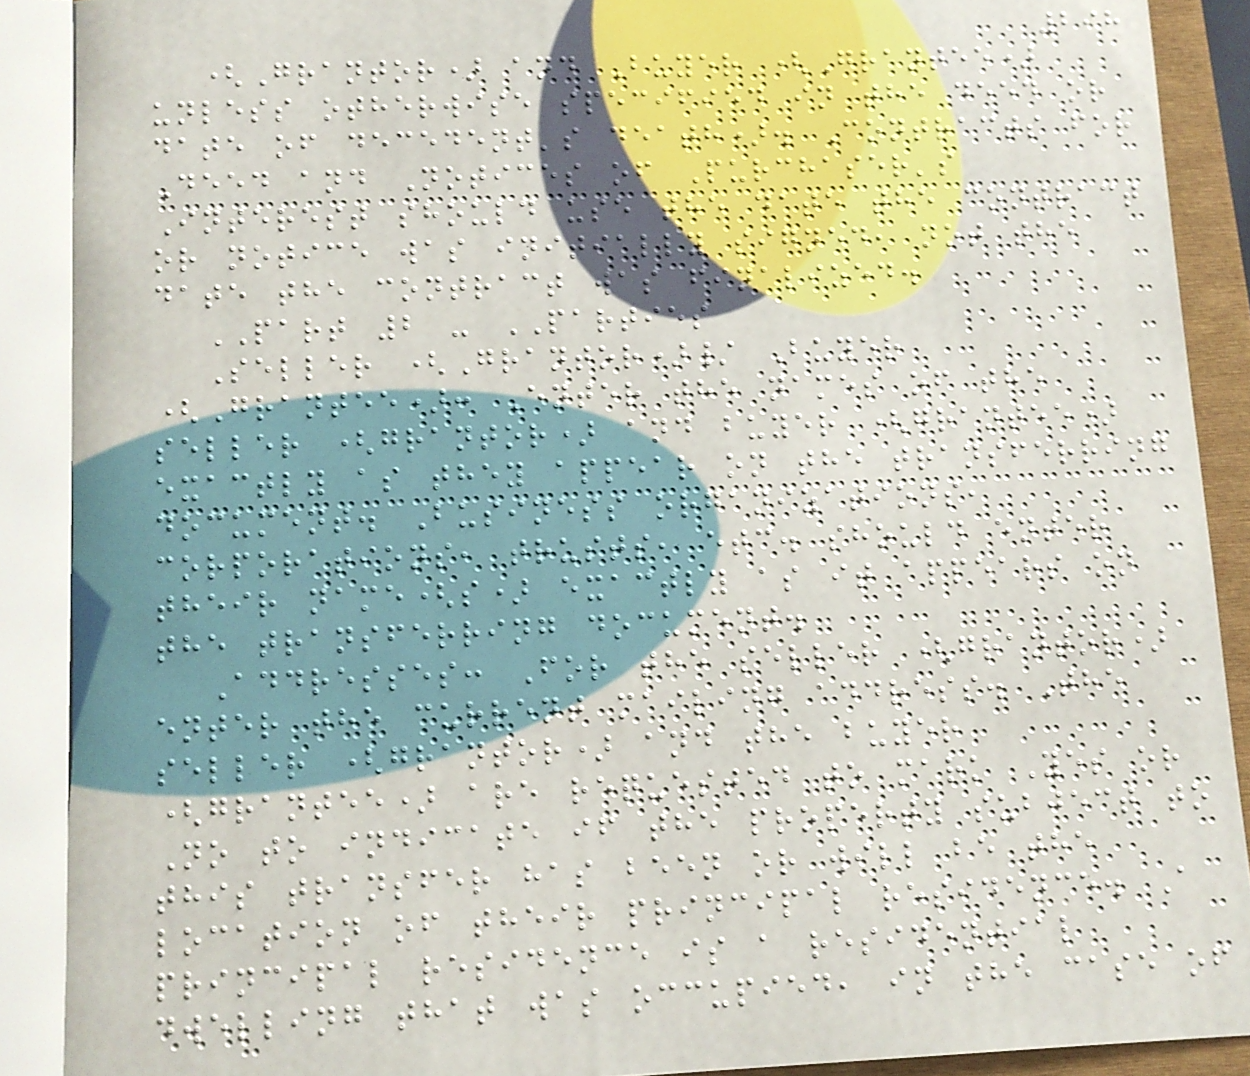298
(Grantor) and Buyer (Grantee)
unless otherwise specified in the deed or
date of decedent's death). Contracts for
Deed and Notices of Purchaser's
Interest should use the date the contract
or notice was initially signed, not the
date the contract was finalized.
PART 2 - PARTIES
Seller (Grantor)/ Buyer
(Grantee): Enter the names of the
seller (grantor) and buyer (grantee)
exactly as they appear on the transferring
document. Business organizations,
corporations, trusts, etc. should enter
their name(s) exactly as it appears on
the transferring document.
Addresses: For the seller (grantor)
enter the current mailing address. The
seller (grantor) and the buyer
(grantee) are requested to mark Yes or
No to indicate if the property subject to
this transfer has been or will be the
location of their principal residence. A
principal residence is a residential
dwelling that was occupied, in the case of
